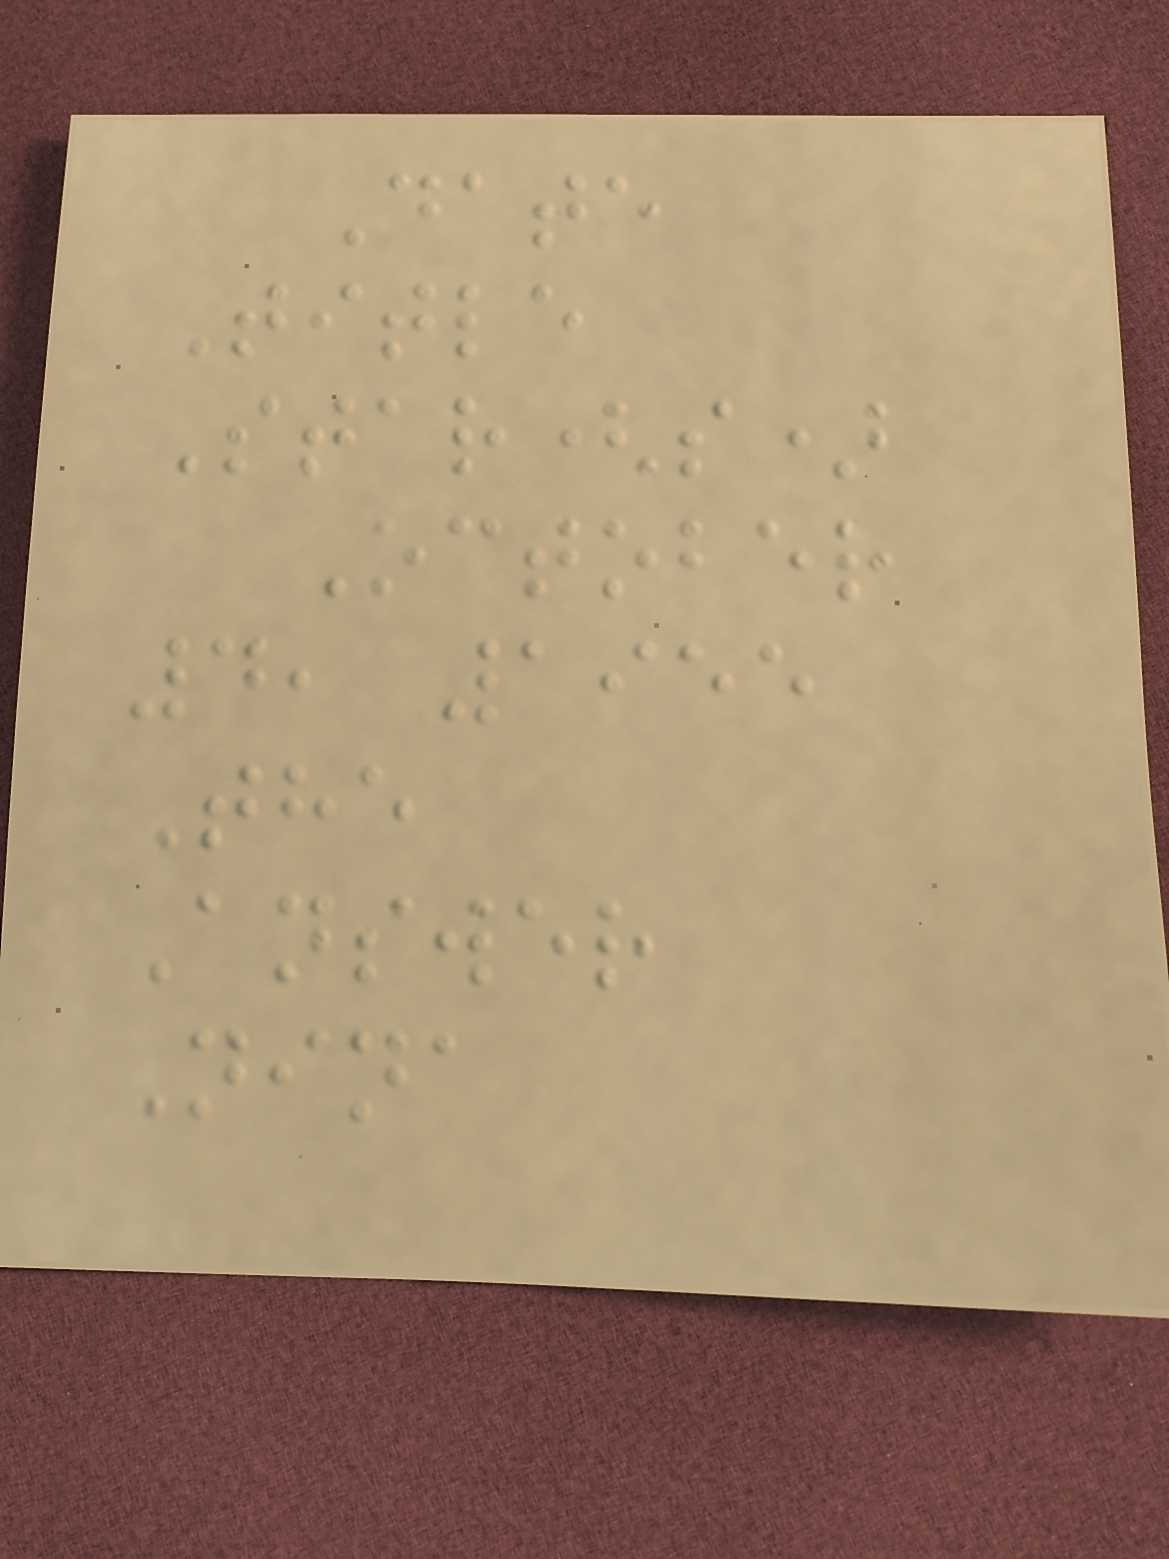Date
Title
Star(s)
October
4, 1955
The
Answer
Nina
